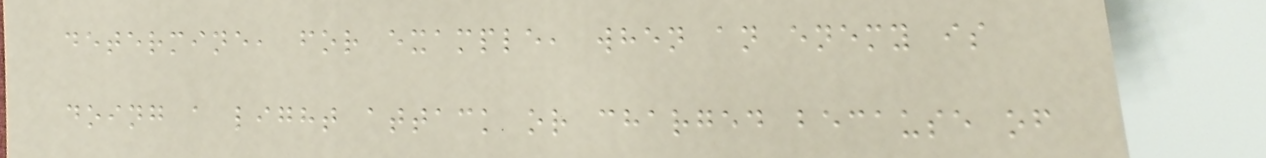determine, for example, when an enemy is
doing a light attack or charged because of
